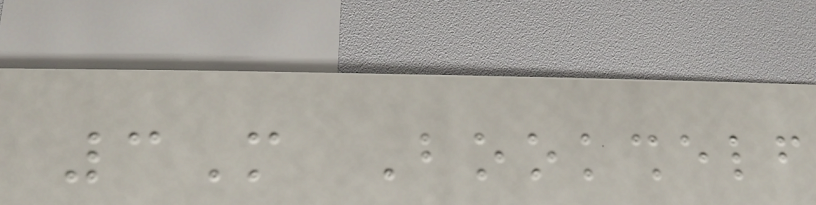3M Bookshelf
